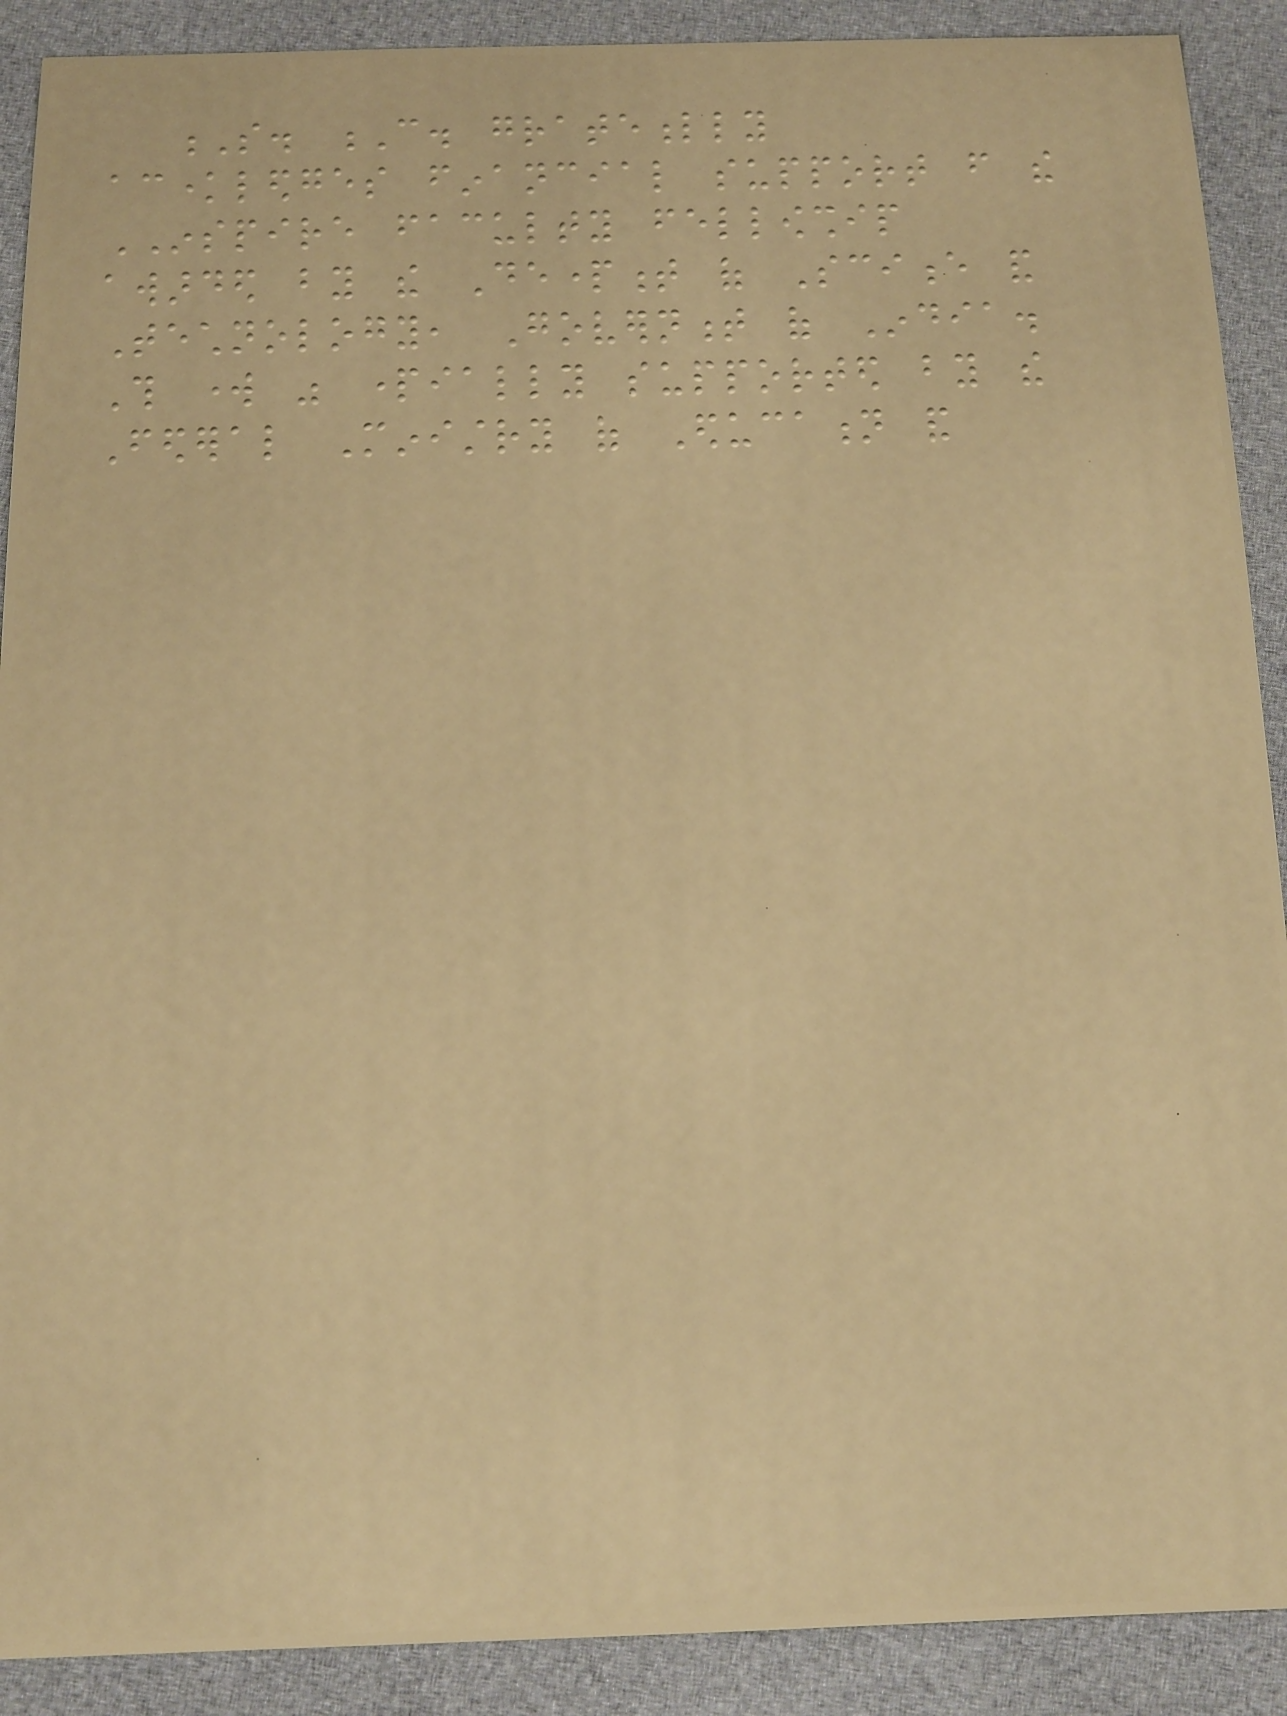S. C. gratefully
acknowledges financial support from the
INSPIRE faculty fellowship
awarded by the Department of Science and
Technology, Government of India.
This work was partially supported by the
Federal Ministry of Education and
